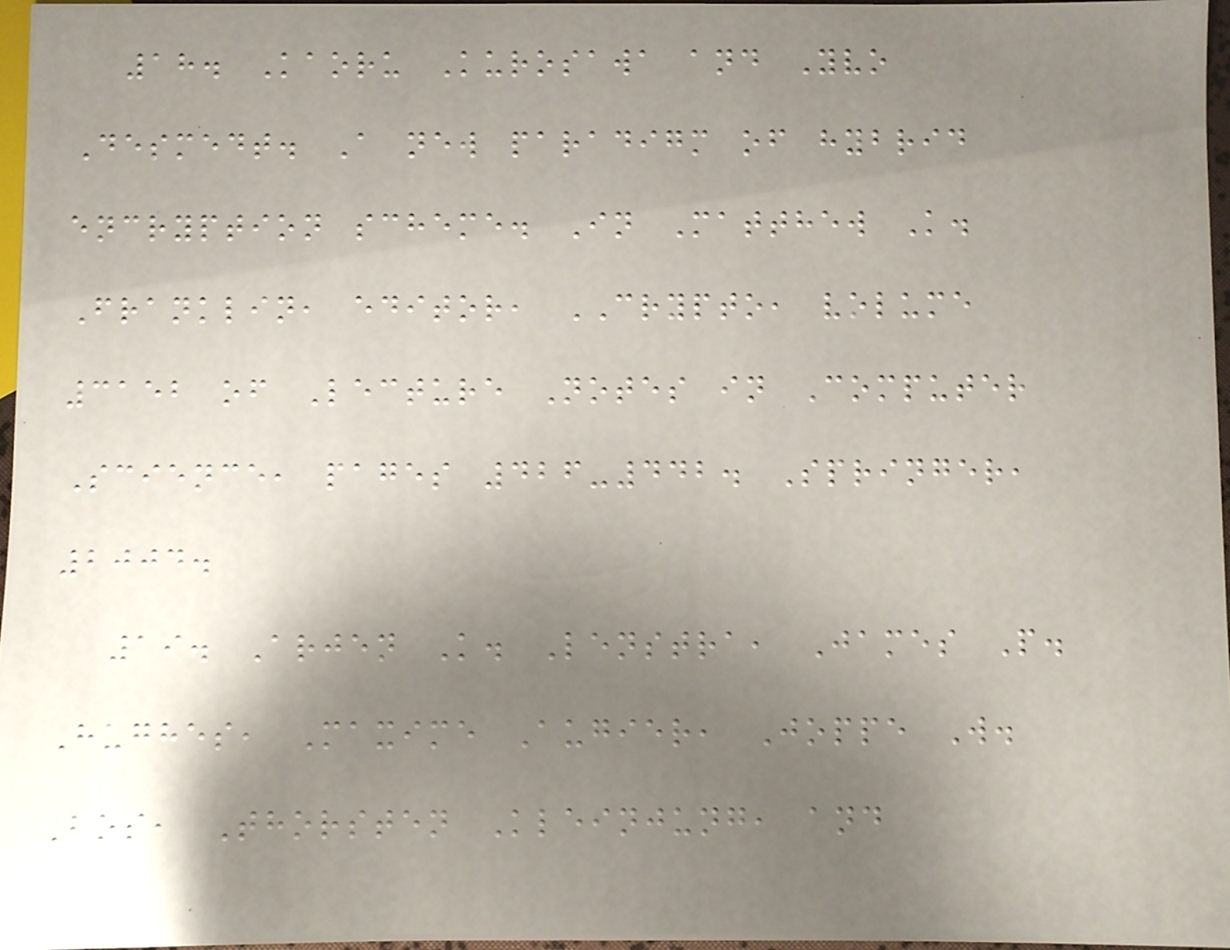18. Kaoru Kurosawa and Yvo
Desmedt. A new paradigm of hybrid
encryption scheme. In Matthew K.
Franklin, editor, CRYPTO, volume
3152 of Lecture Notes in Computer
Science, pages 426-442. Springer,
2004.
19. Arjen K. Lenstra, James P.
Hughes, Maxime Augier, Joppe W.
Bos, Thorsten Kleinjung, and
